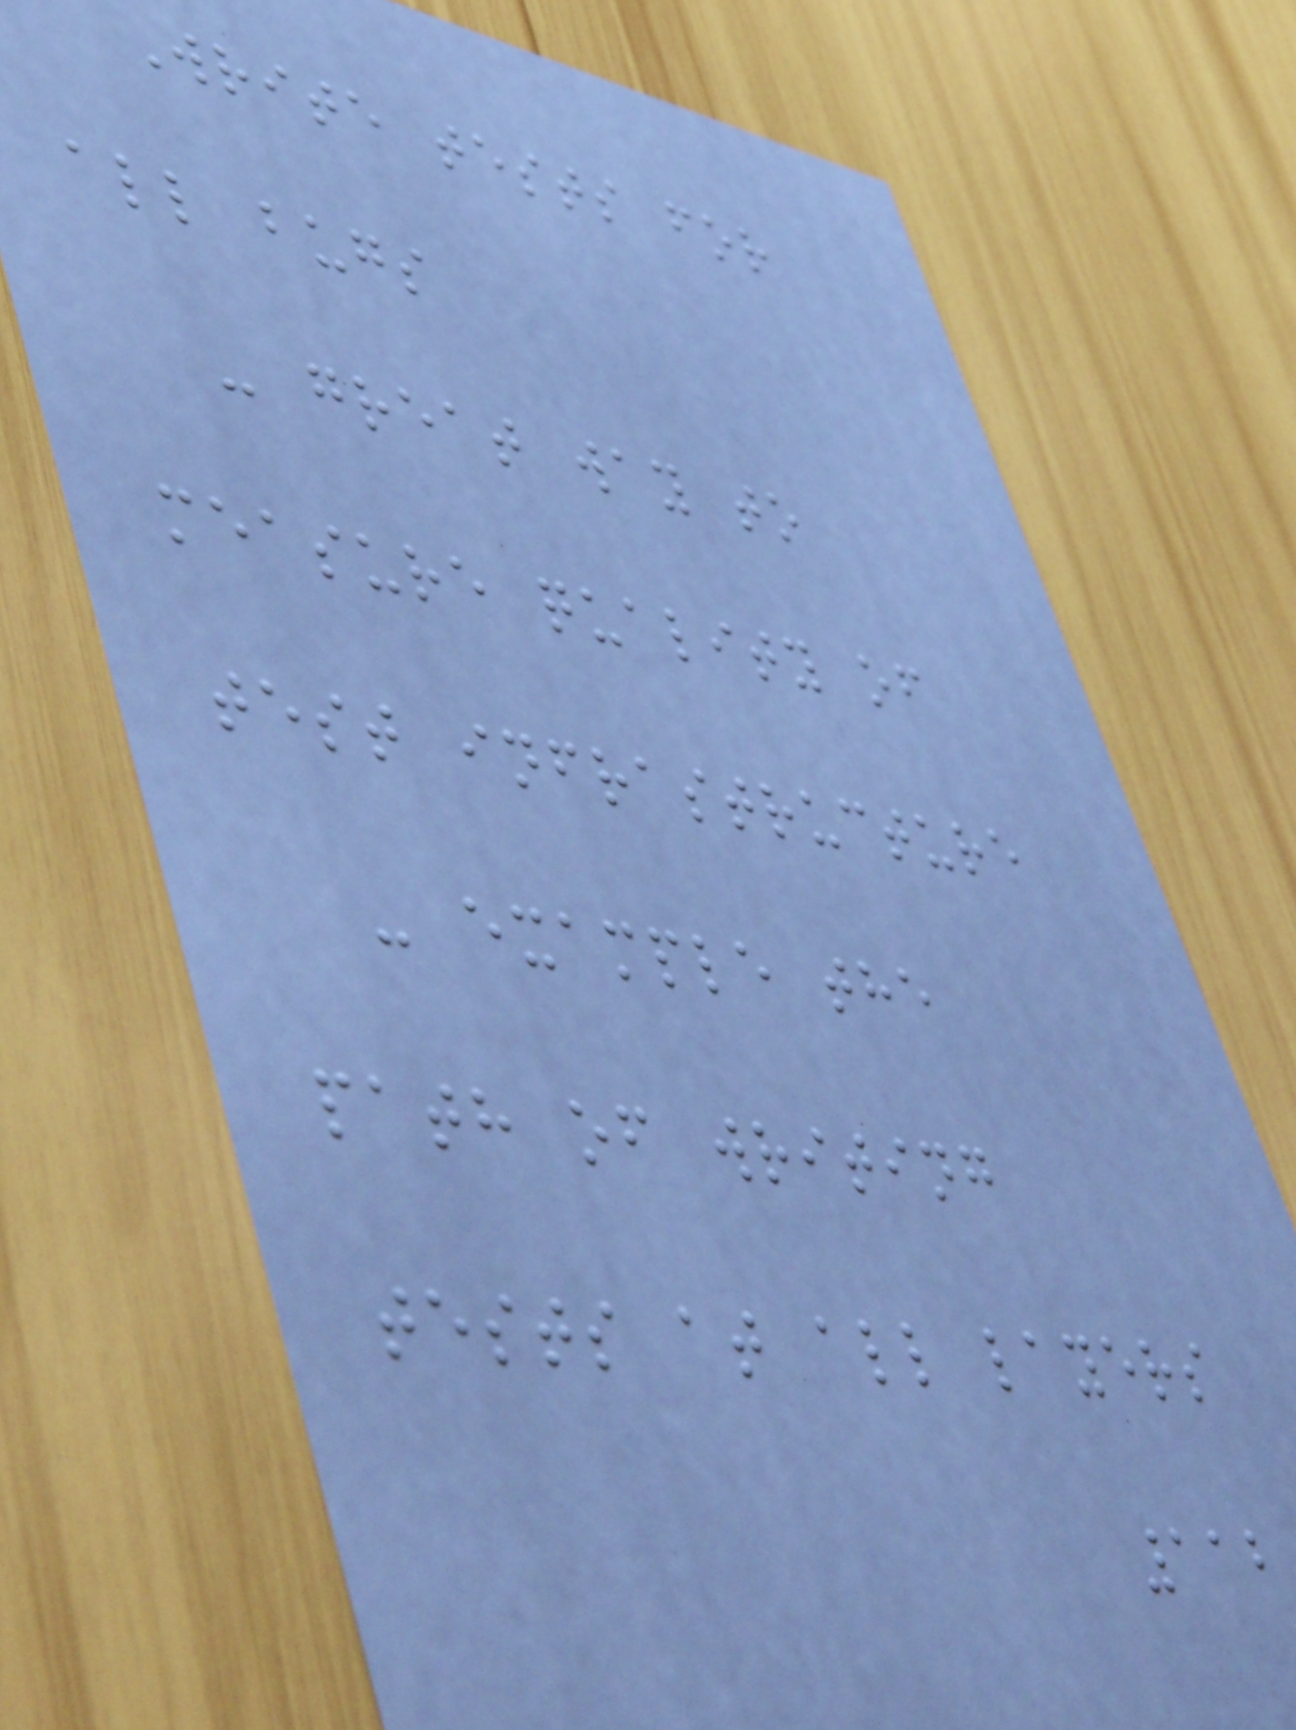Write tests for
all bugs
- great way to
measure quality of
test infrastructure
- example the
path of writing
tests at all layers
112
